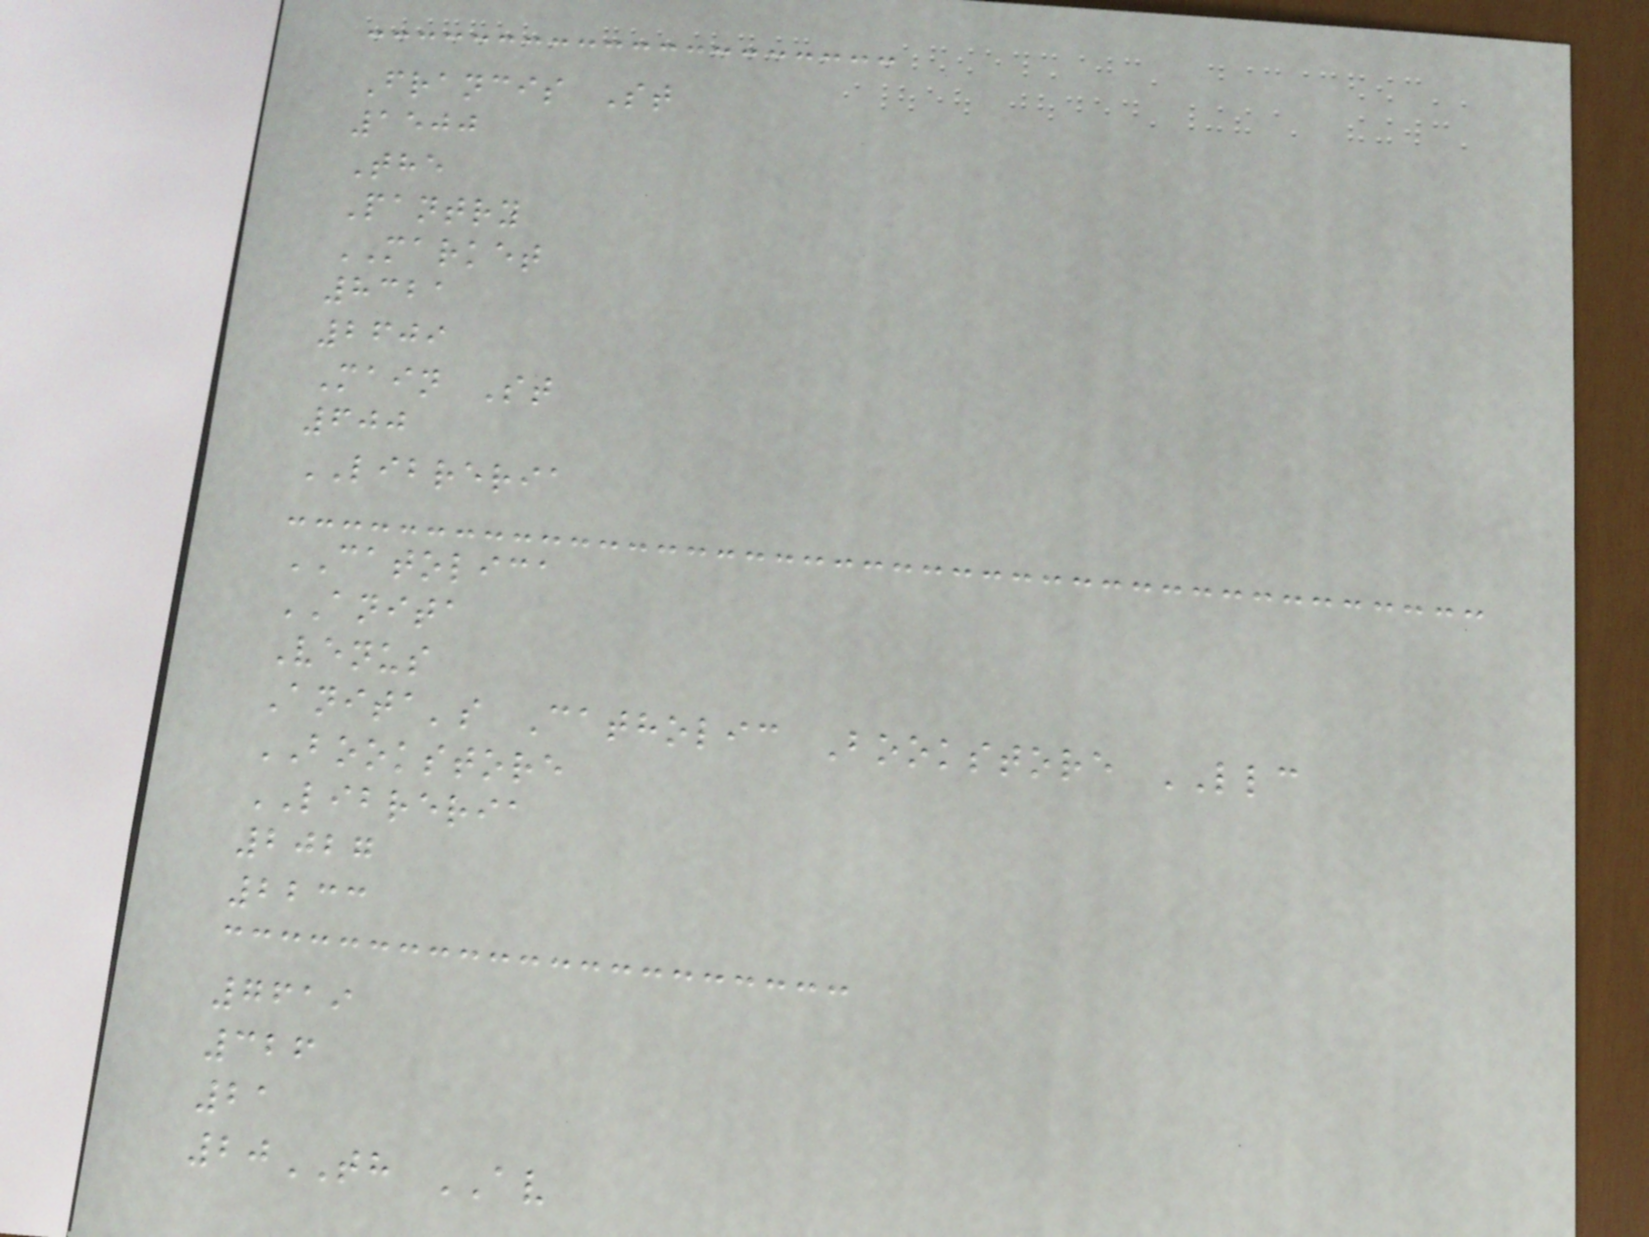Francis St
1500
The
Pantry
MARKET
8321
2609
Main St
600
LIBRERIA
CATOLICA
ANITA
Venus
Anita's Catholic Bookstore LLC
BOOKSTORE
LIBRERIA
2027
2233
7619
326
21
20TH AV
